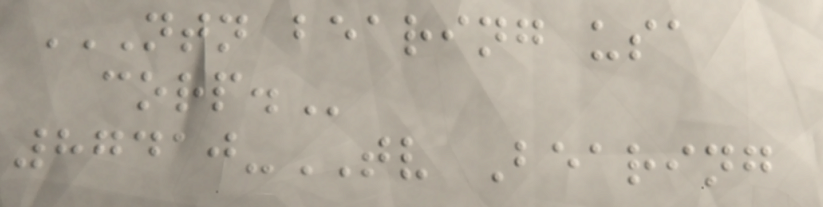NTN BEARING USA
CORP.
87410-TV Bearing
